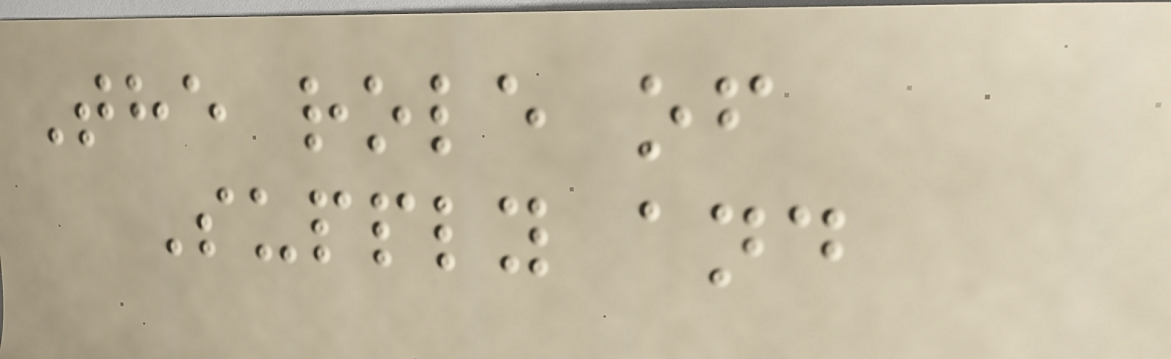The role of
Supply and
